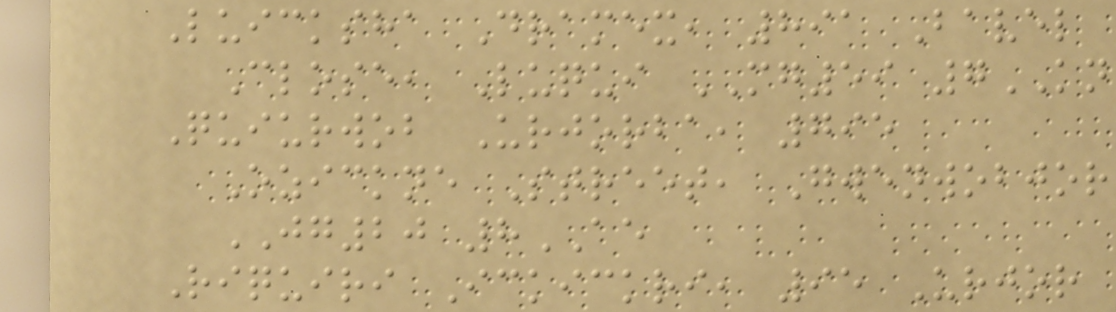Luicksha Dramex, 891 Bavel
Close, Luqui MG59 7KN
Quiurwob Urjorba, 795
Ozickne Street, Gwenwobjor
JG20 8AE
Riquiri Ickickri, 95 Urjor
